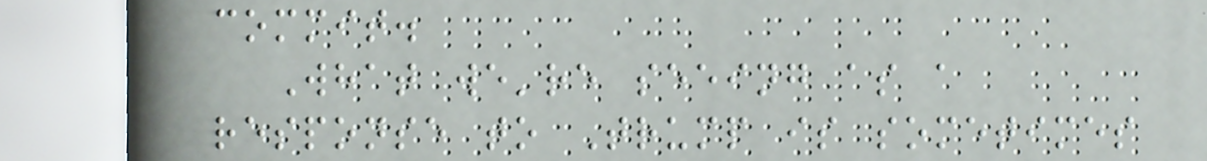commit.
What we're seeing as a
response to Trump is sometimes
